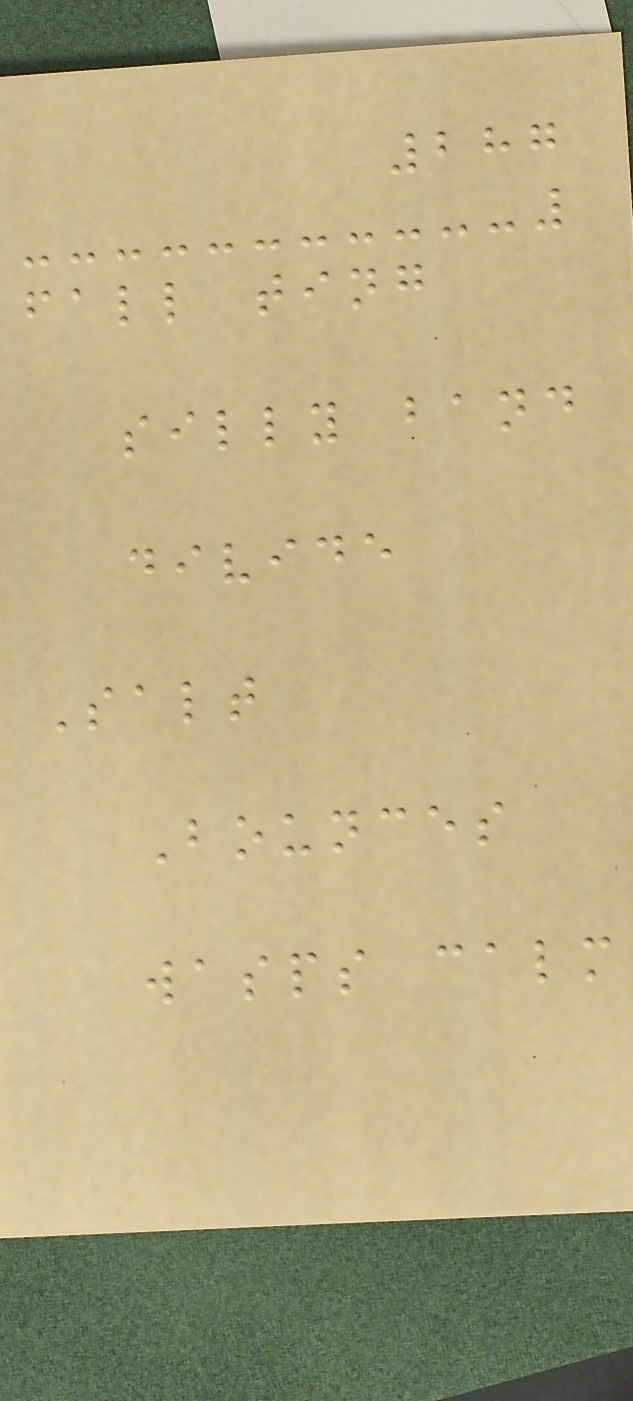287
fall ting
silly band
divide
Salt
Bounces
wasps calm
